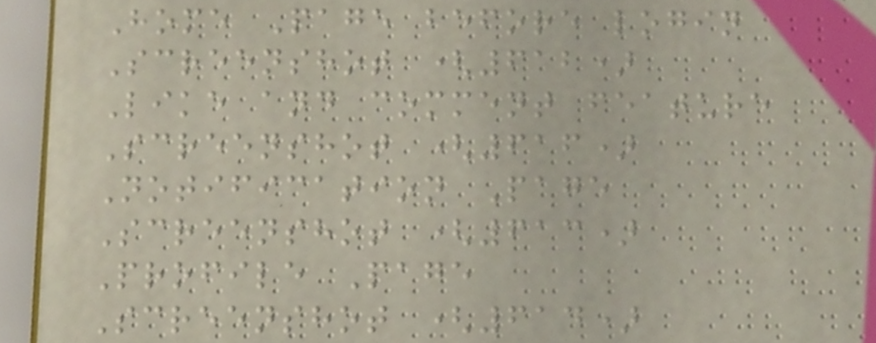Home Page before login
Screenshot (612)
Like and comment feature
Screenshot (616)
Notification Page
Screenshot (613)
Profile Page
Screenshot (614)
